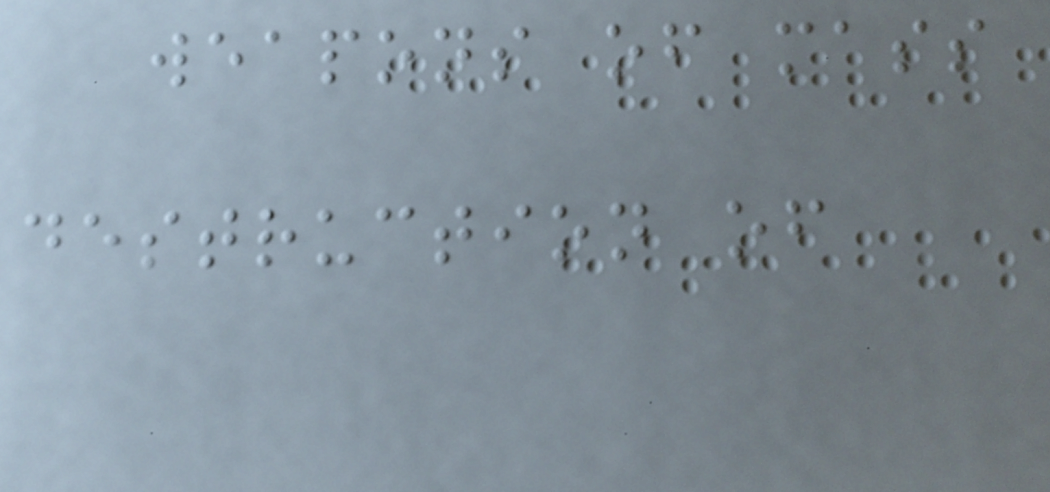weapons of mass
destruction of
